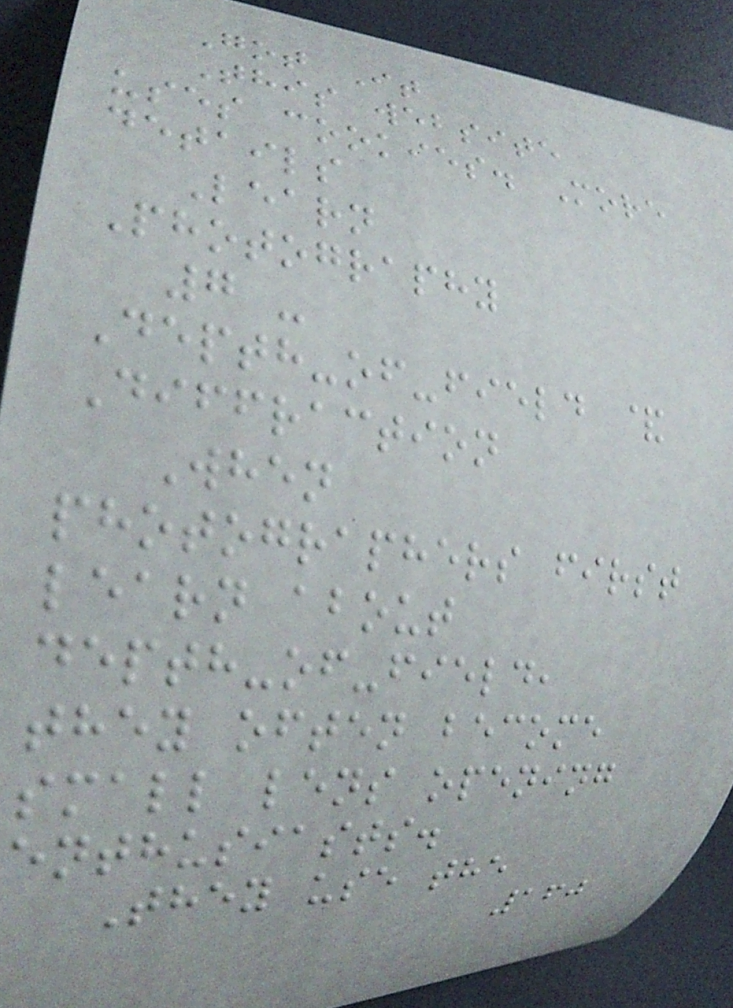Got It
This website
uses cookies. More
details
Learn
Photography
7 -
Depth-of-field &
Diffraction
When
photographers first
learn about
depth-of-field,
they often become
small lens opening
enthusiasts.
They use the
160
